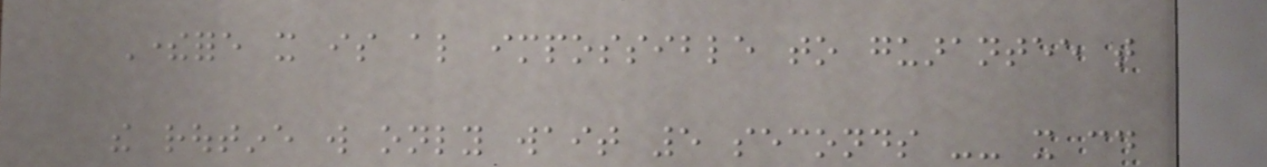Therefore it is also impossible to guarantee that
the routine will only wait 5 seconds -- it could
